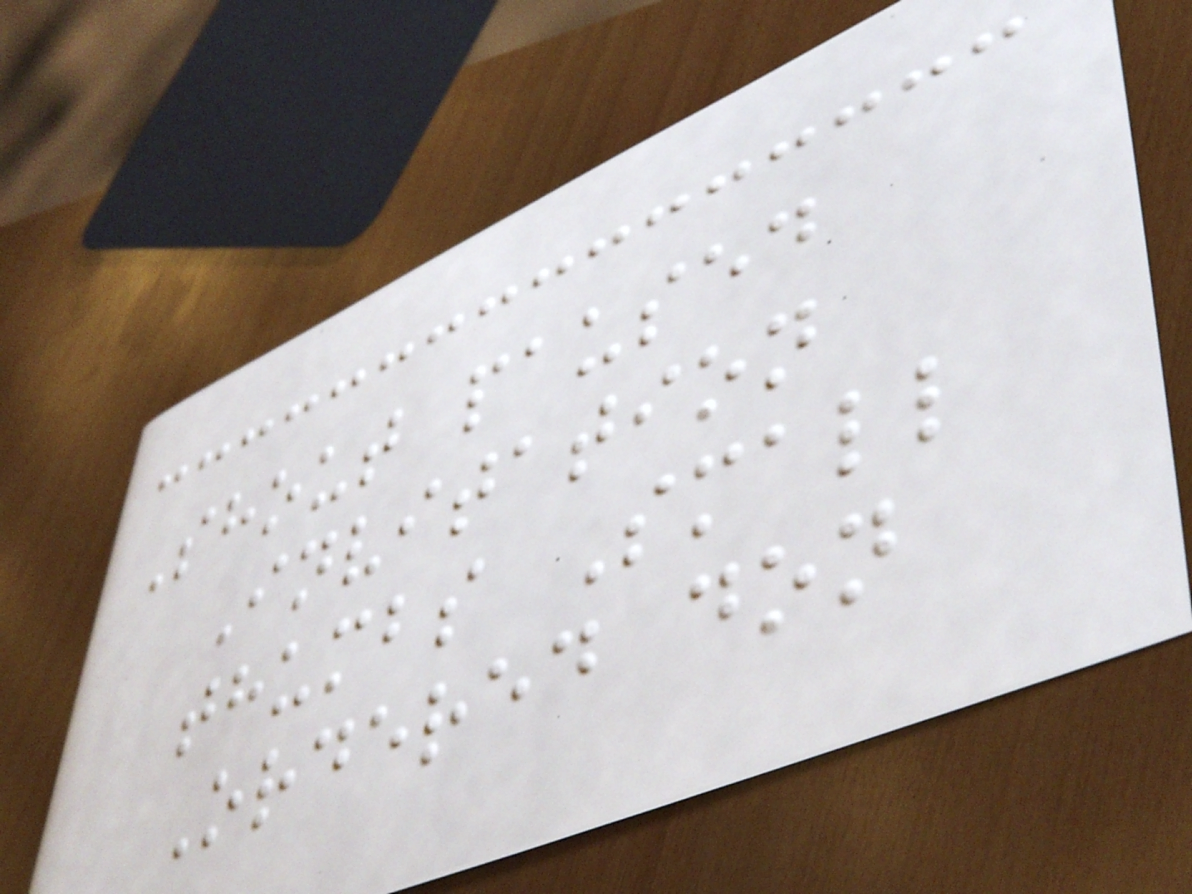Shout paused
Invitation
thumbs Small
Ordered don
